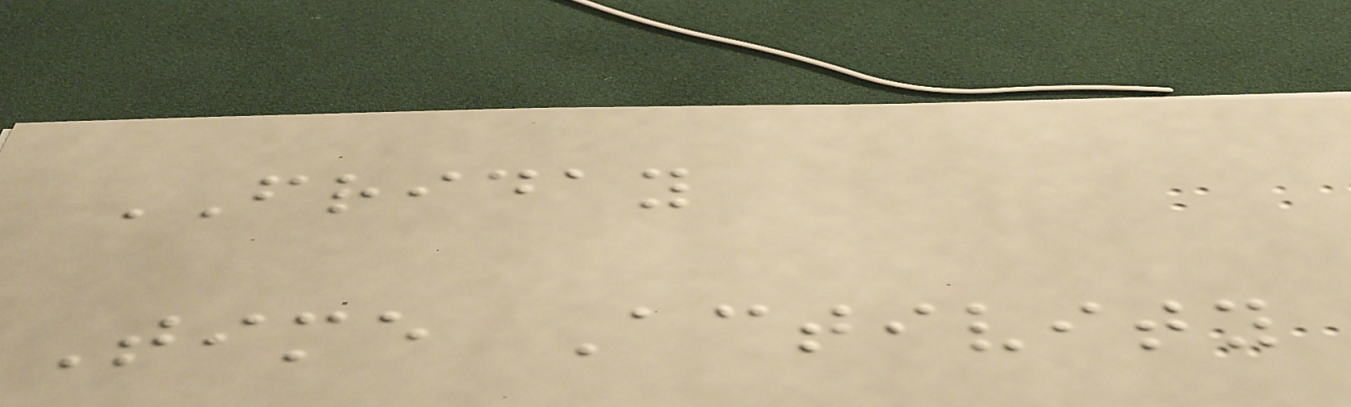FRIDAY
Time Activity
